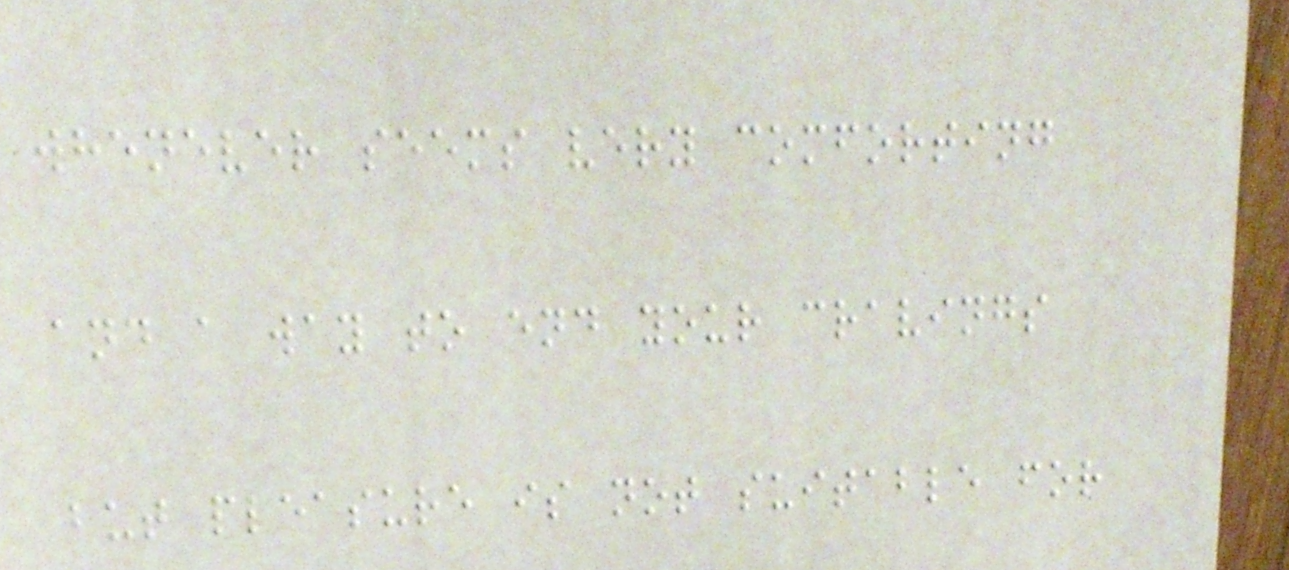whenever seems very comforting
and a way to end your cravings
but pleasure is not suitable for
